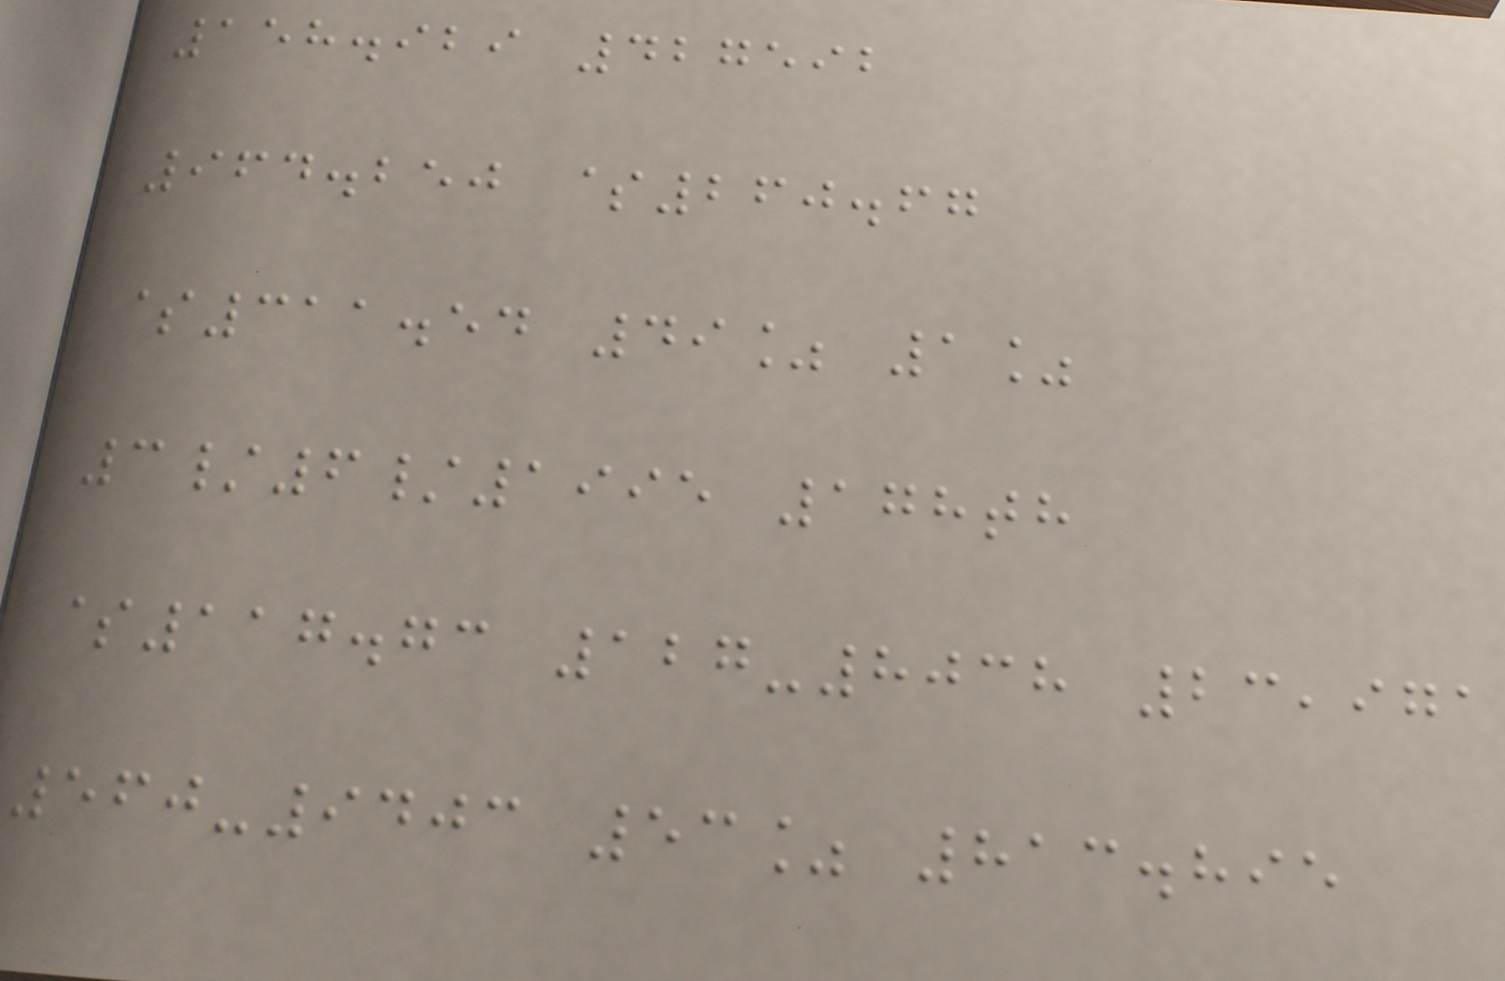158.929 427592
964.250 $260.67
$311.54 49% 1%
3/6/1995 178th
$117.73 127-8038 23,971
560-9403 53% 813.895
